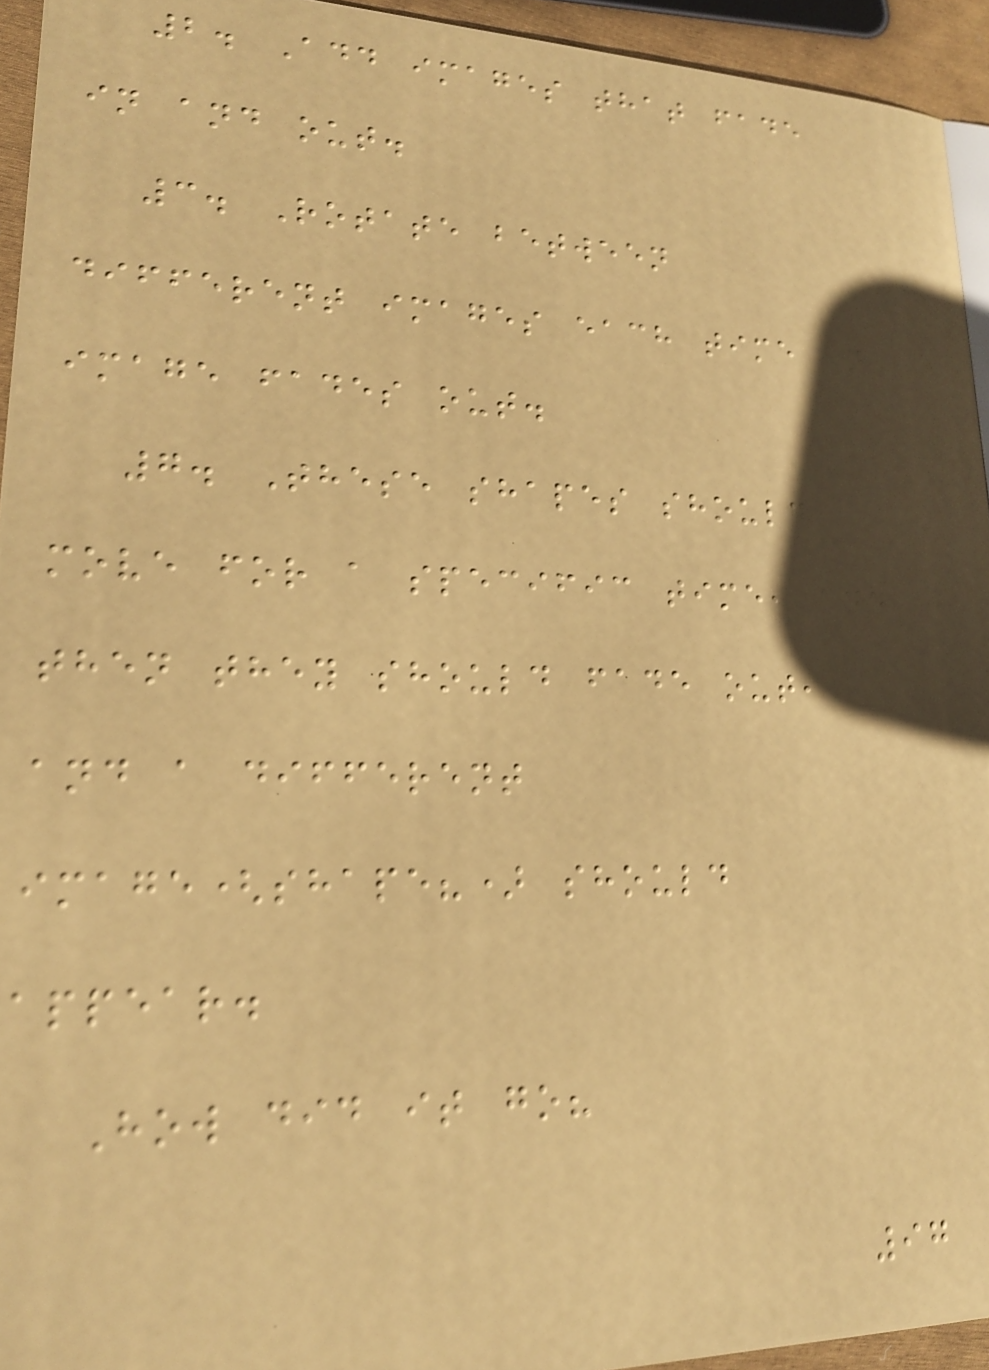2. Add images that fade
in and out.
3. Rotate between
different images each time an
image fades out.
7. These shapes should
move for a specific time, and
then they should fade out,
and a different
image(shape?) should
appear.
How did it go?
97
